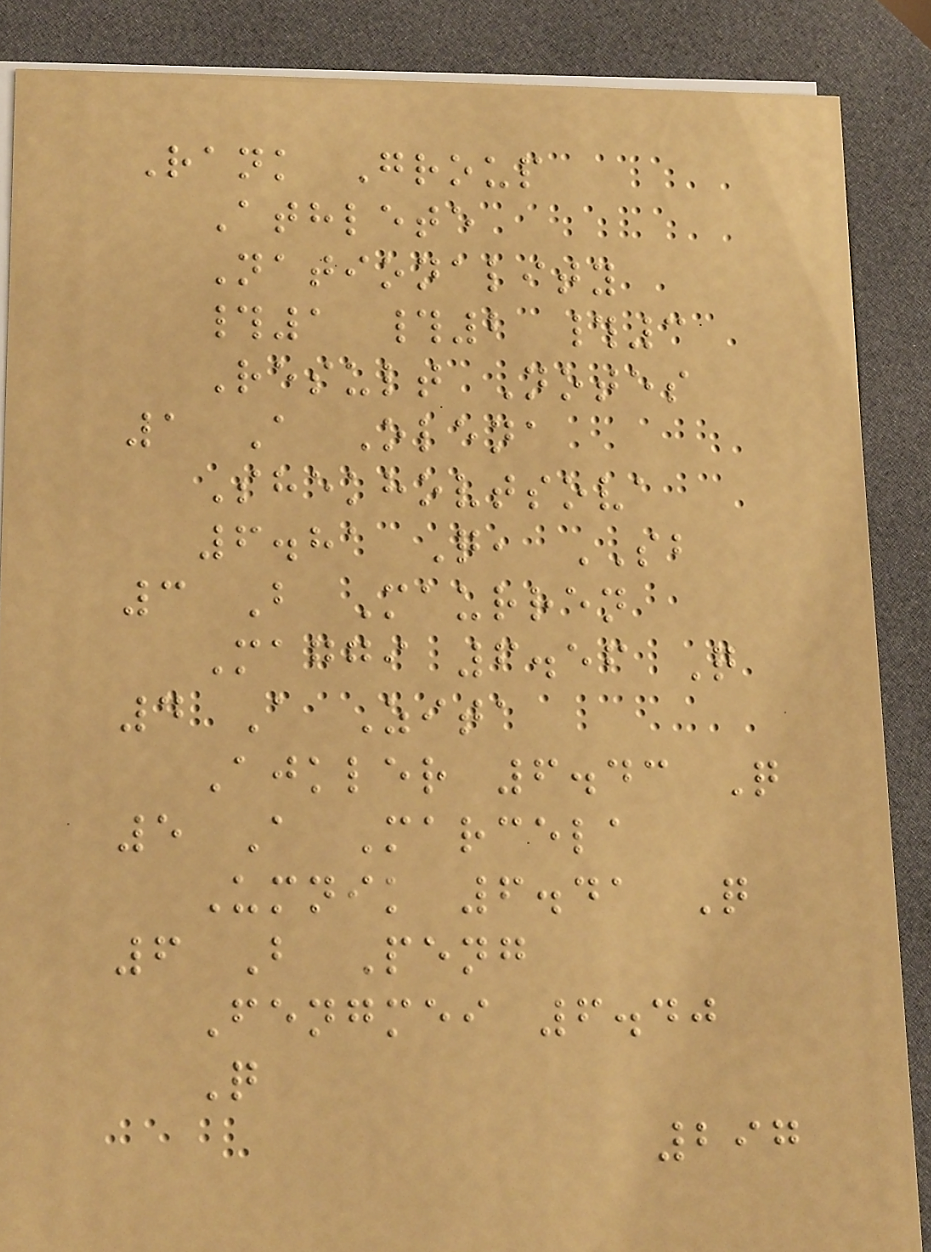Rank Group
Athlete
Nationality
#1 #2 #3
Result Notes
1 A Olena
Shekhovtsova
6.81 Q, SB
3 B Maurren
Maggi 6.56 Q
4 A Zita
Ajkler 6.43 Q
5 A Marcela
Umnik 6.41 Q
6 B Peng
Fengmei 6.40
Q
297
